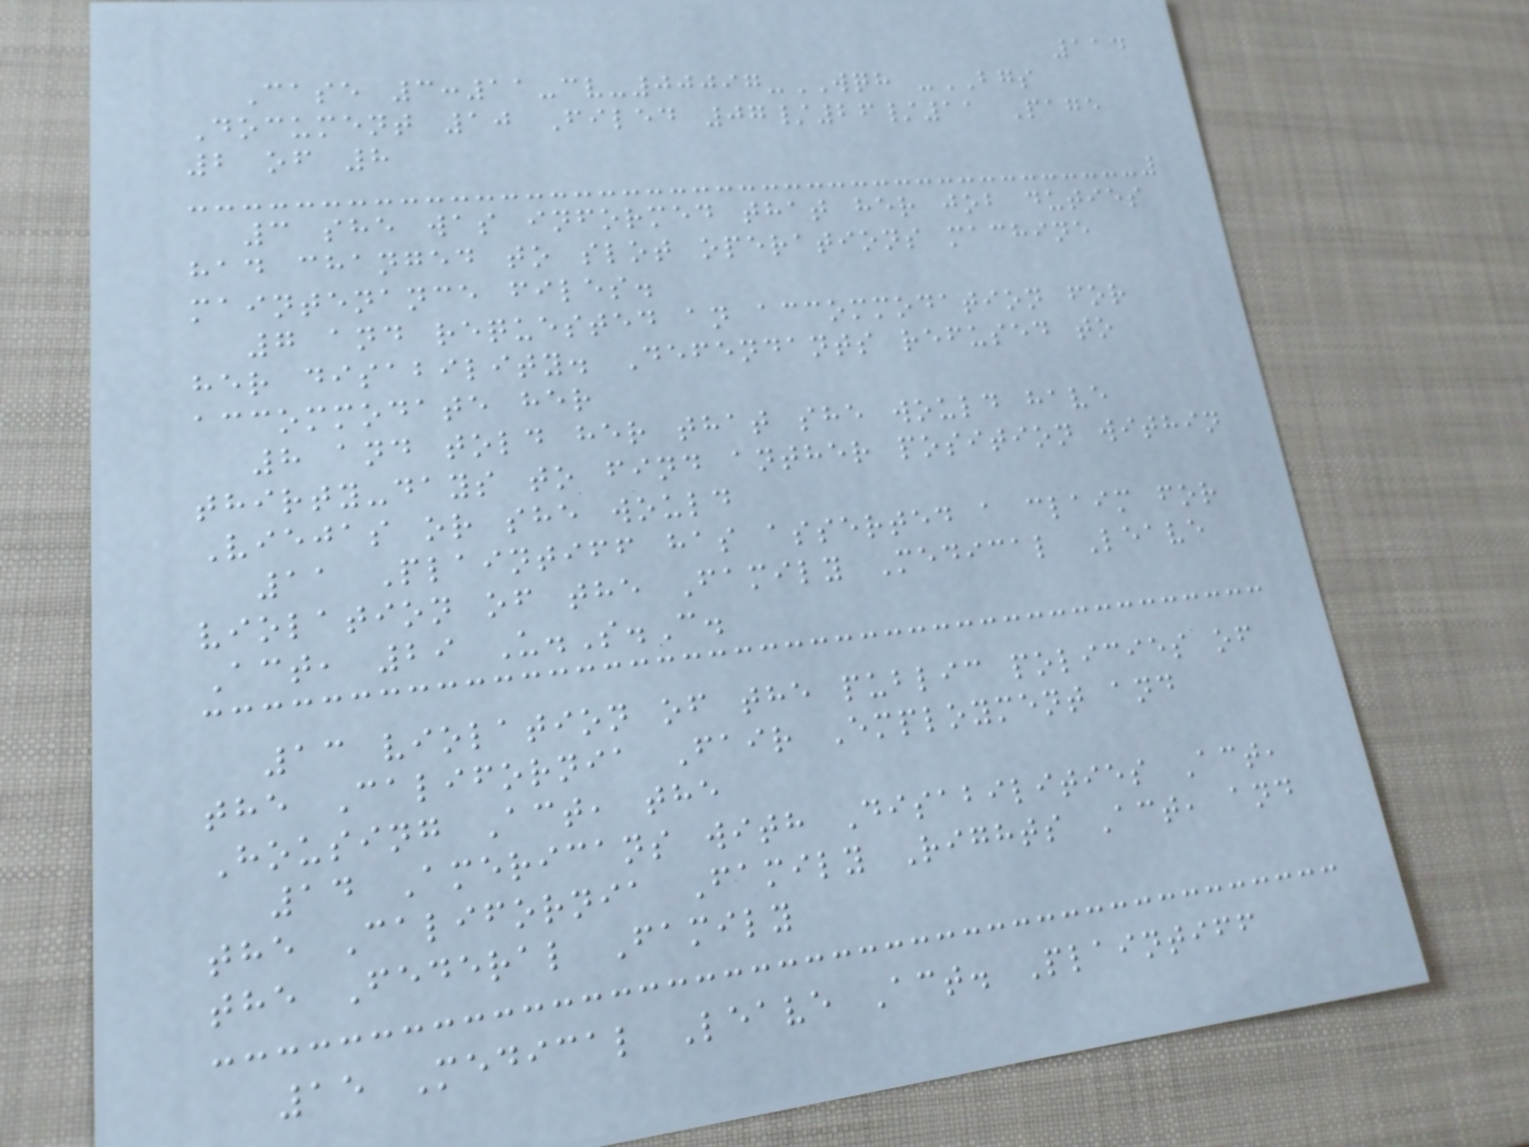114
Case 3:11-cv-00097-WQH -BGS
Document 10 Filed 07/26/11 Page
2 of 8
3 she was informed that her job duties
had changed to slot operations machine
maintenance files.
7 and requested an accommodation for
her disability. Defendants refused to
accommodate her
8 and told her that she would have
thirty-days to find anther position within
Viejas or she would
11 Plaintiff has asserted a claim for
violation of the Family Medical Leave
Act, 29 U.S.C.
13 violation of the public policies of
the California Fair Employment and
Housing Act, the
14 Americans with Disabilities Act,
the California Family Rights Act, and
the Federal Family
15 Medical Leave Act. Plaintiff
